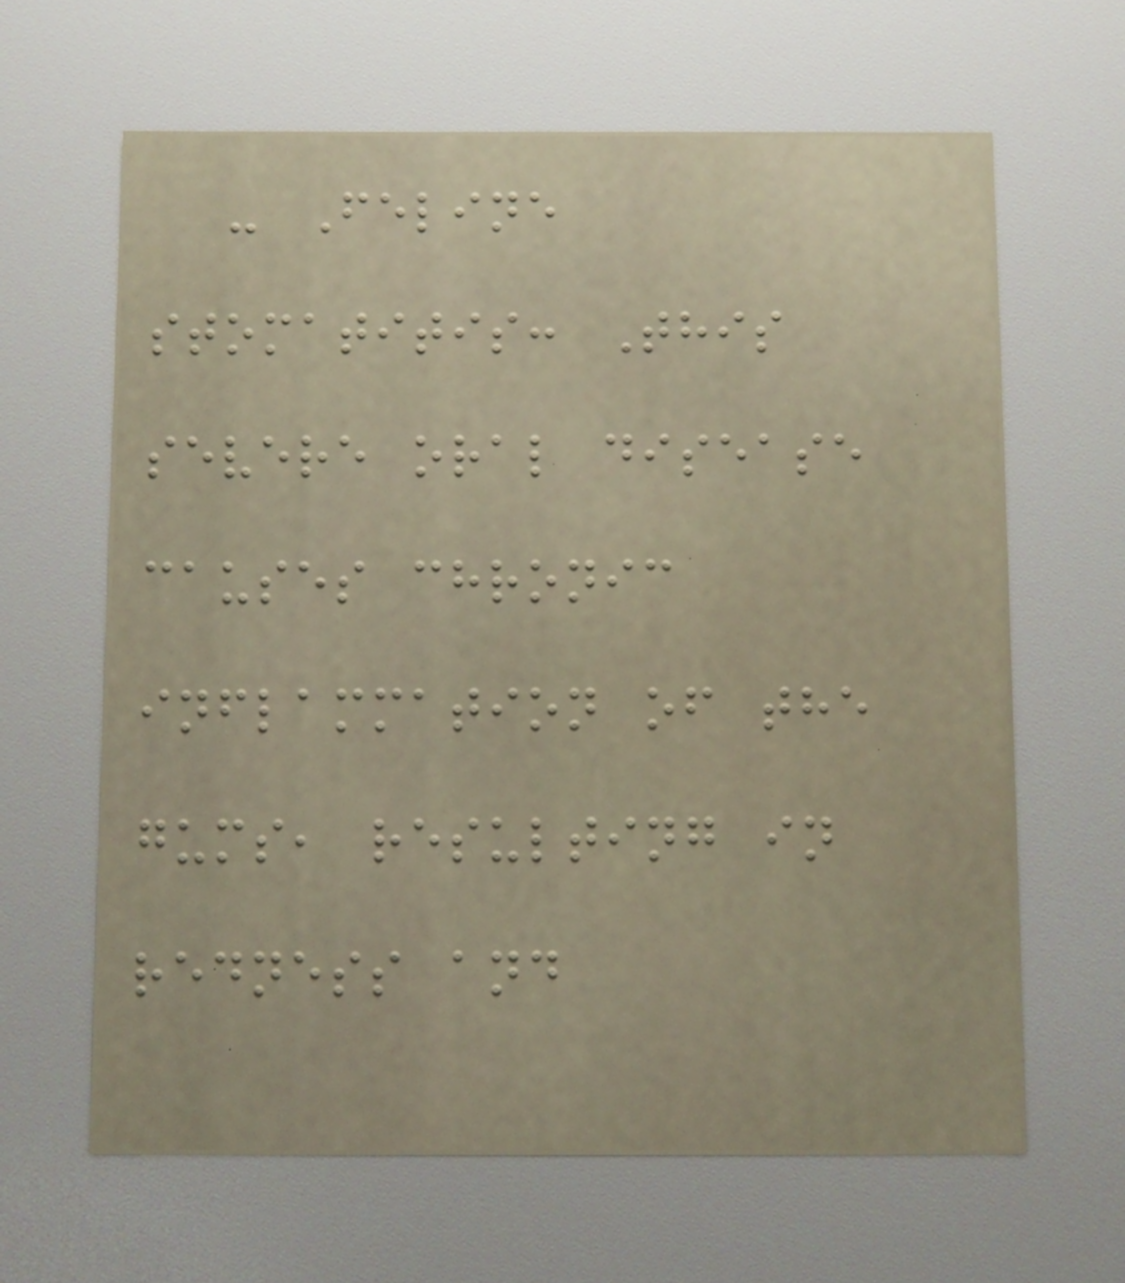- Feline
stomatitis: This
severe oral disease
causes chronic
inflammation of the
gums, resulting in
redness and
